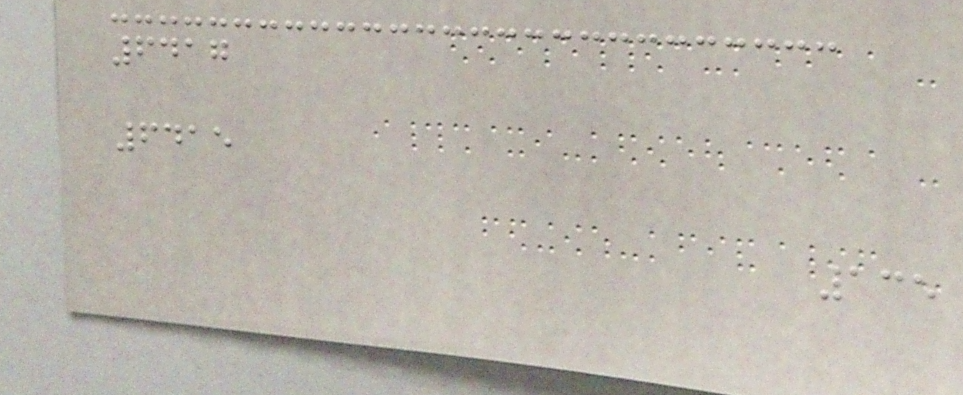6417
6415
135
